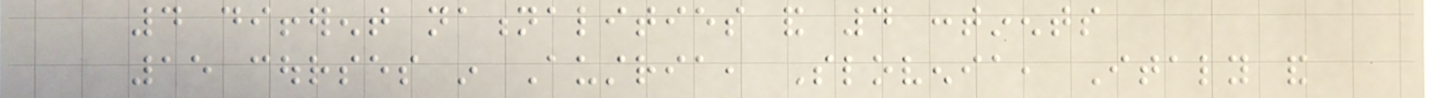4 different nationalities and 4 continents
15 courses in Austria, Slovenia, Italy and
